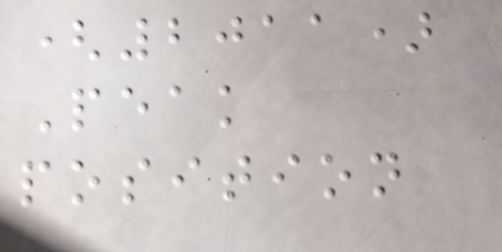(2011)
Peak
position
